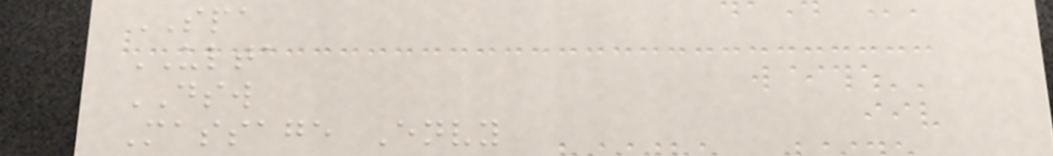SPA
ULTA
DSW
Massage Envy
